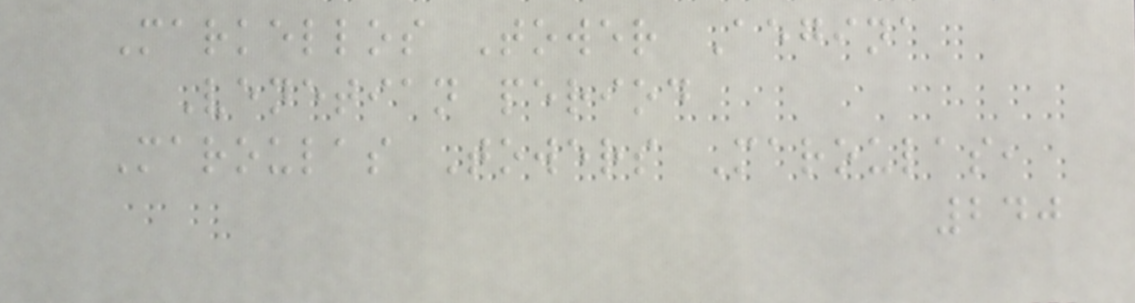Markellos Tower Aegina
Venetian period
Maroulas Towers Maroulas,
240
